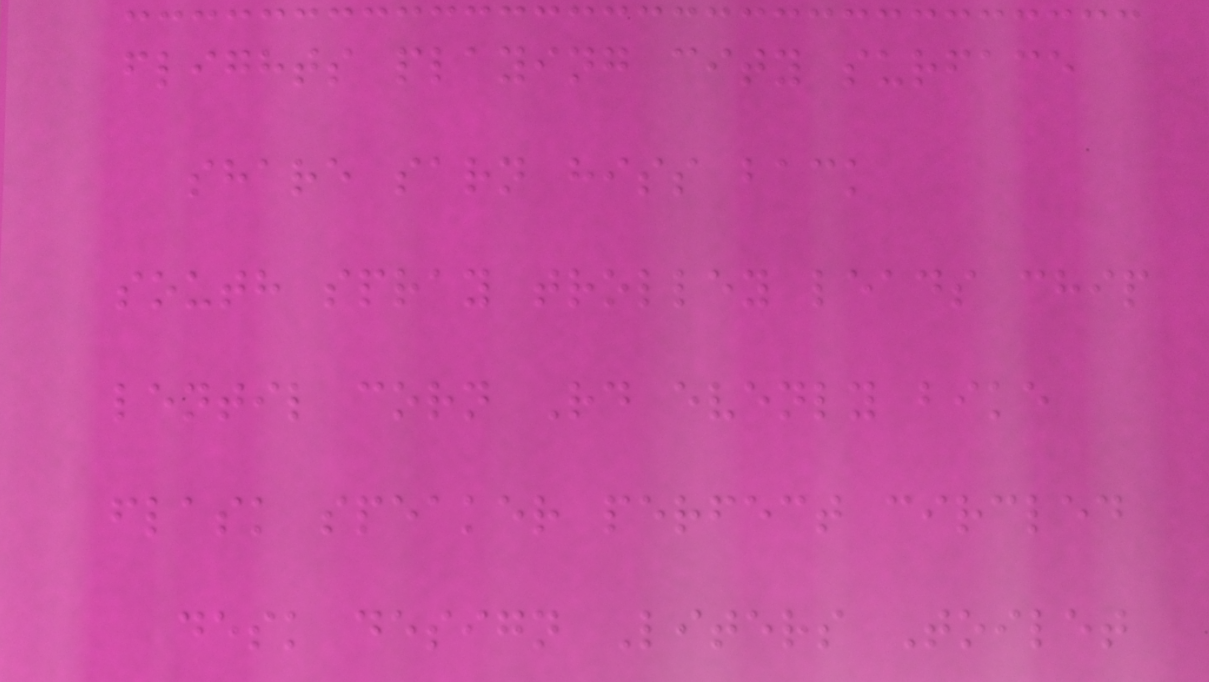flights playing city surface
share sarn hiss back
south spray trolley leads chip
lentil corn Rd evenly bike
flask speaker perfect circled
desk design Liters Toilet
